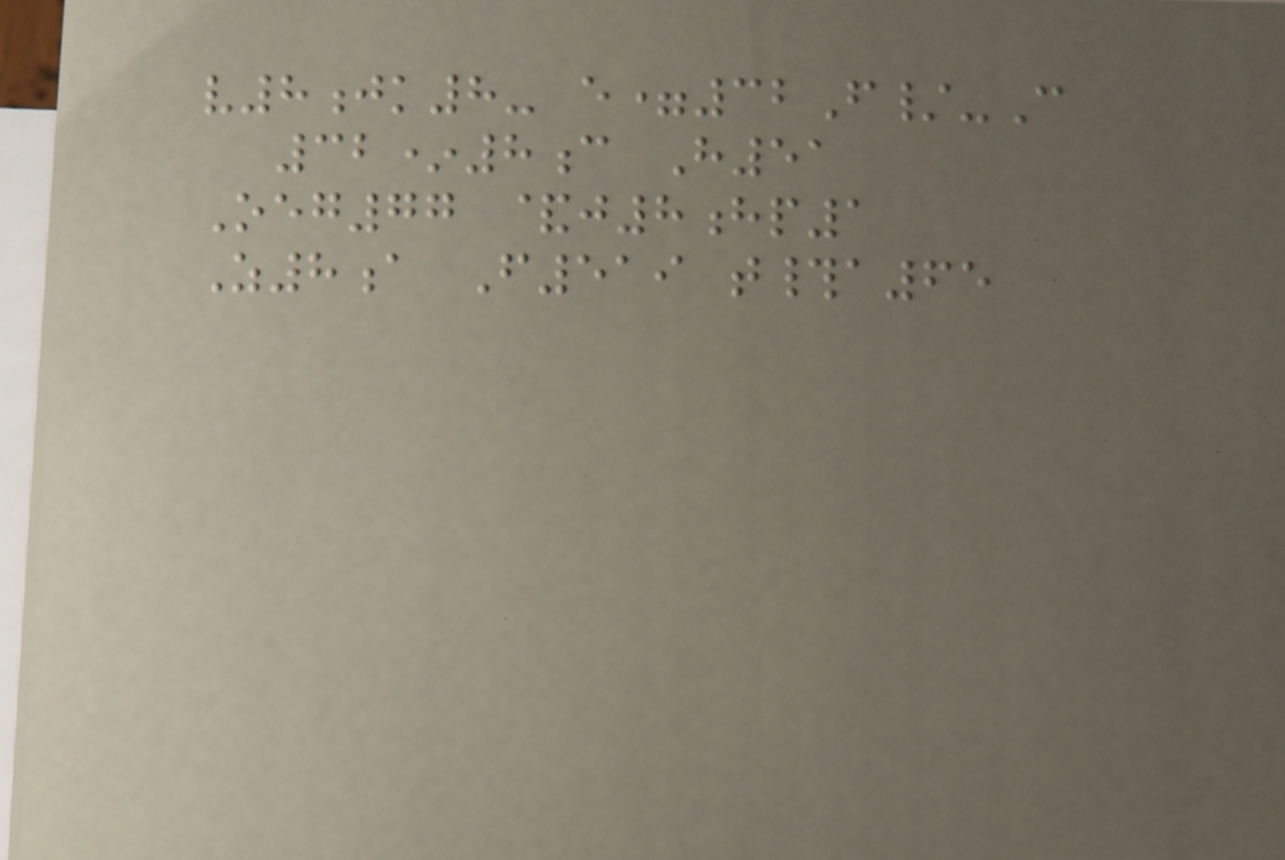v8jk8- e=32F/-C
32*8c H51
Oeg77 &j8hp1
Z8a F519 t#a65
